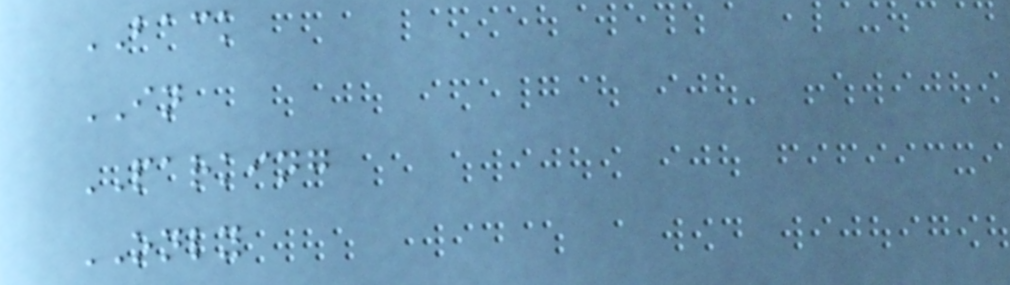BACK
IN
PARKING
ONLY
